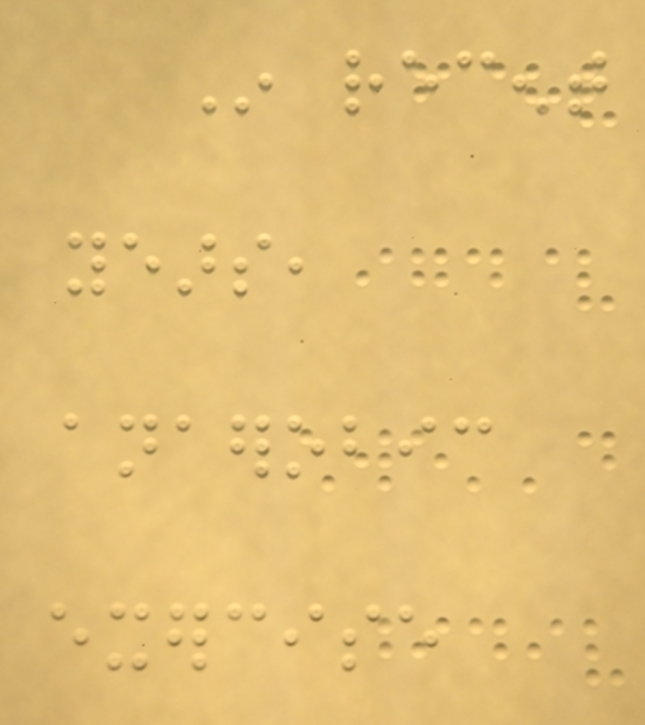In recent
years,
anaerobic
exercise
